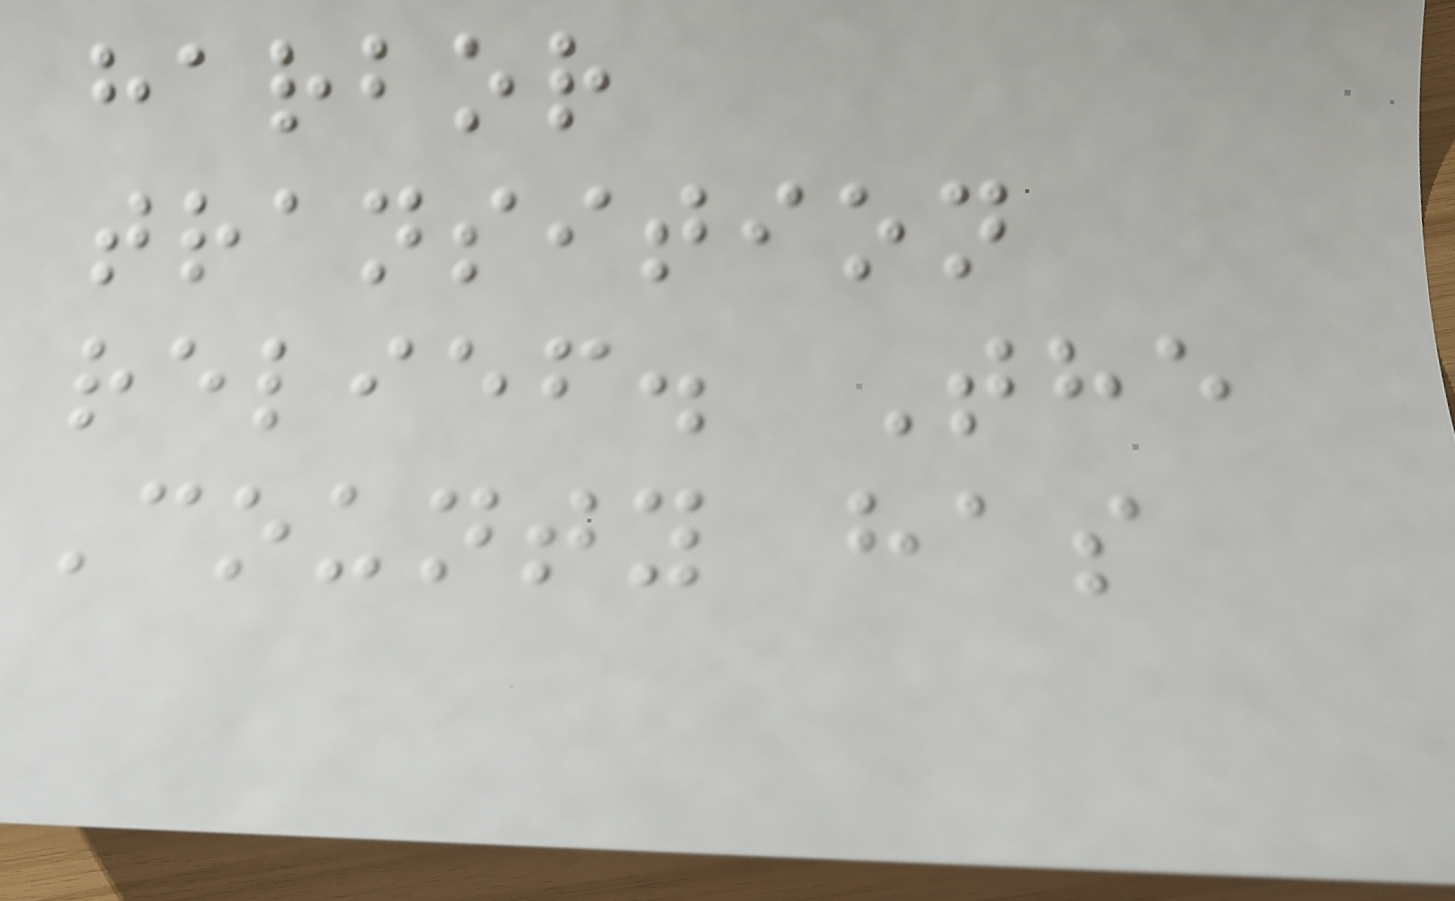harbor
transition
relief. The
County has
